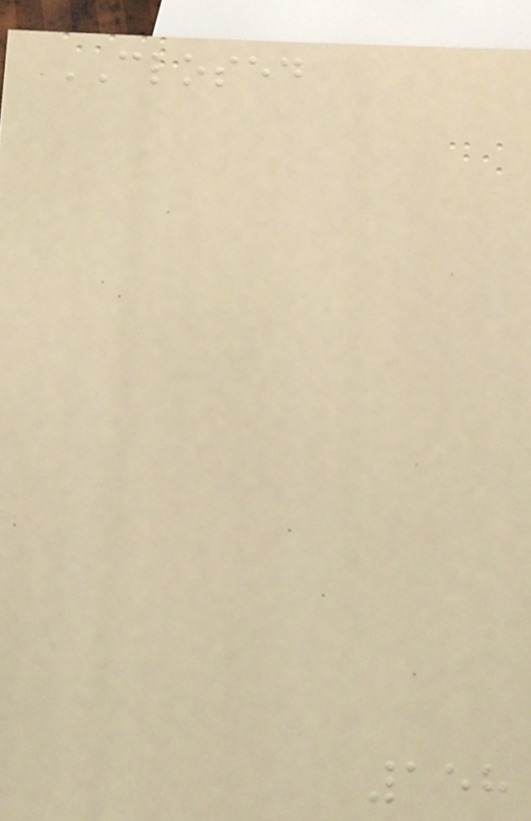CLOSED
158
